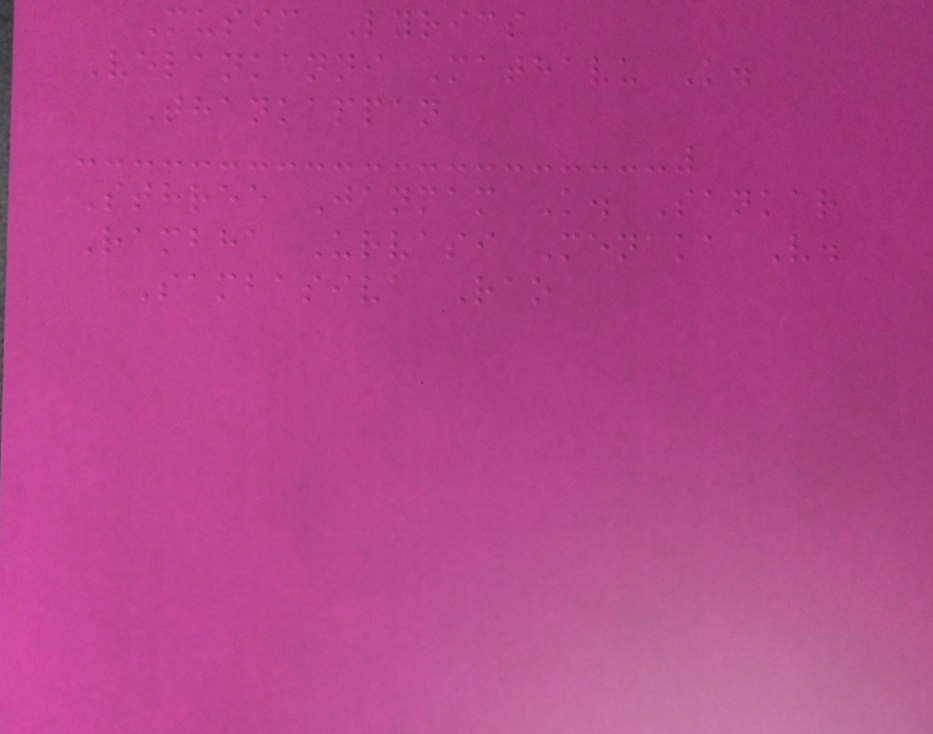Music Lyrics
Velankanni Mathavu K.
Thankappan
Sthree Janmam K. Sankar
Rambha Urvasi Menaka V.
Sambasiva Rao
